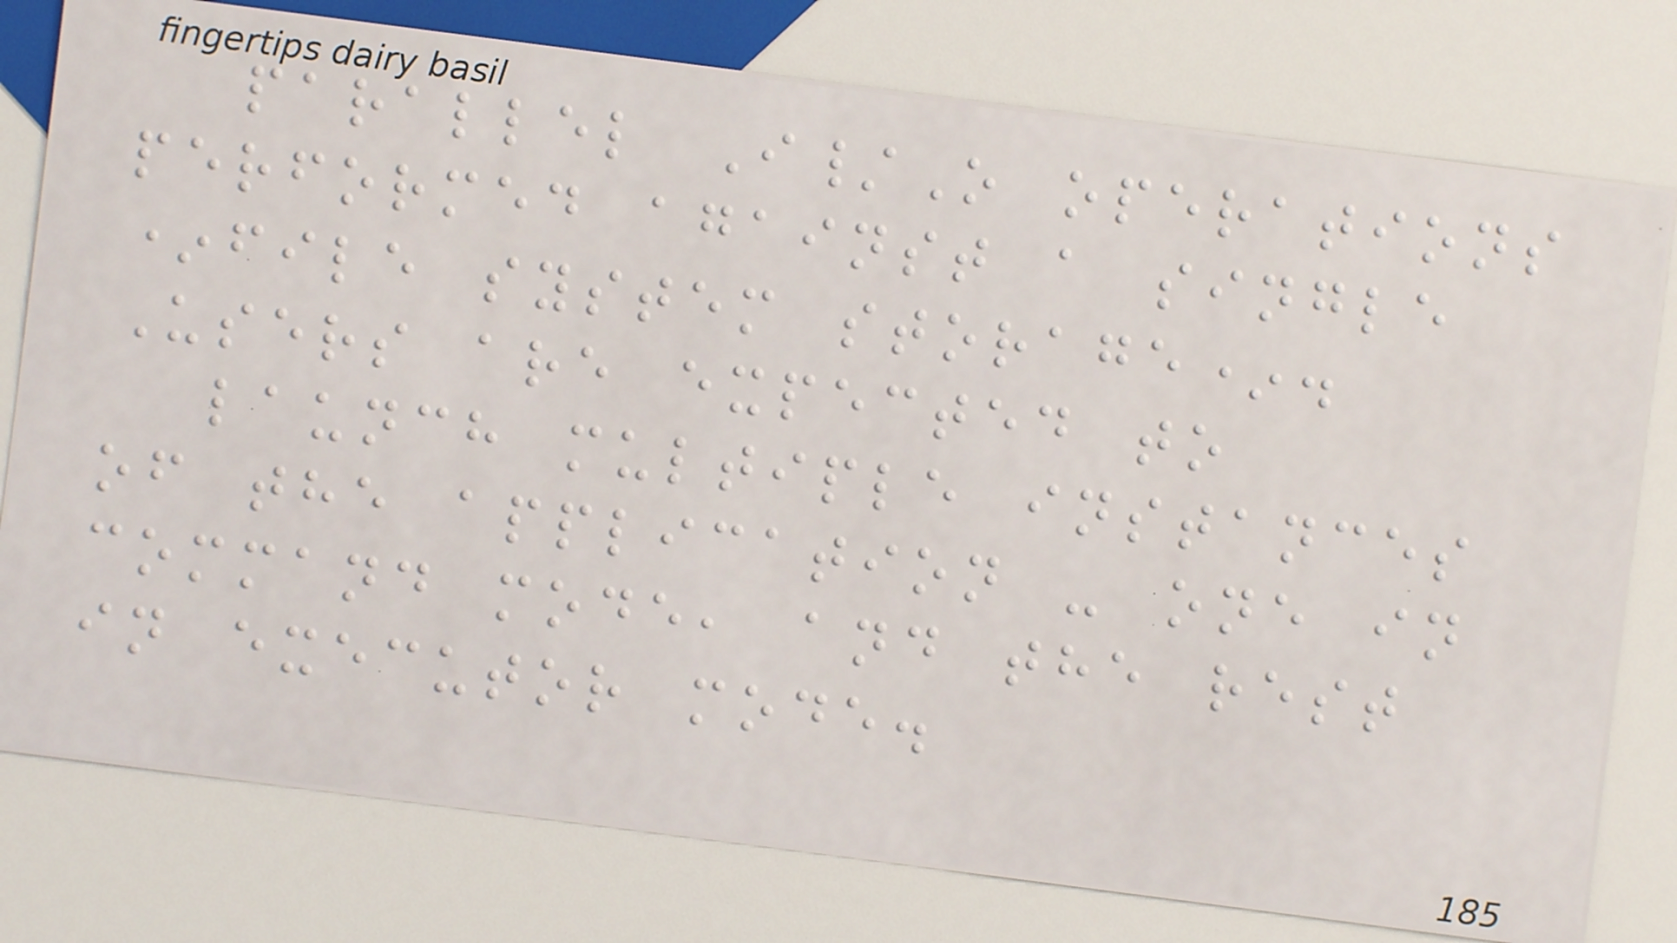parallel I/O operations
performed against a single
*file system storage*.
Users are expected to
launch multiple instances
of the application - one in
command mode, and the rest
in executor mode.
